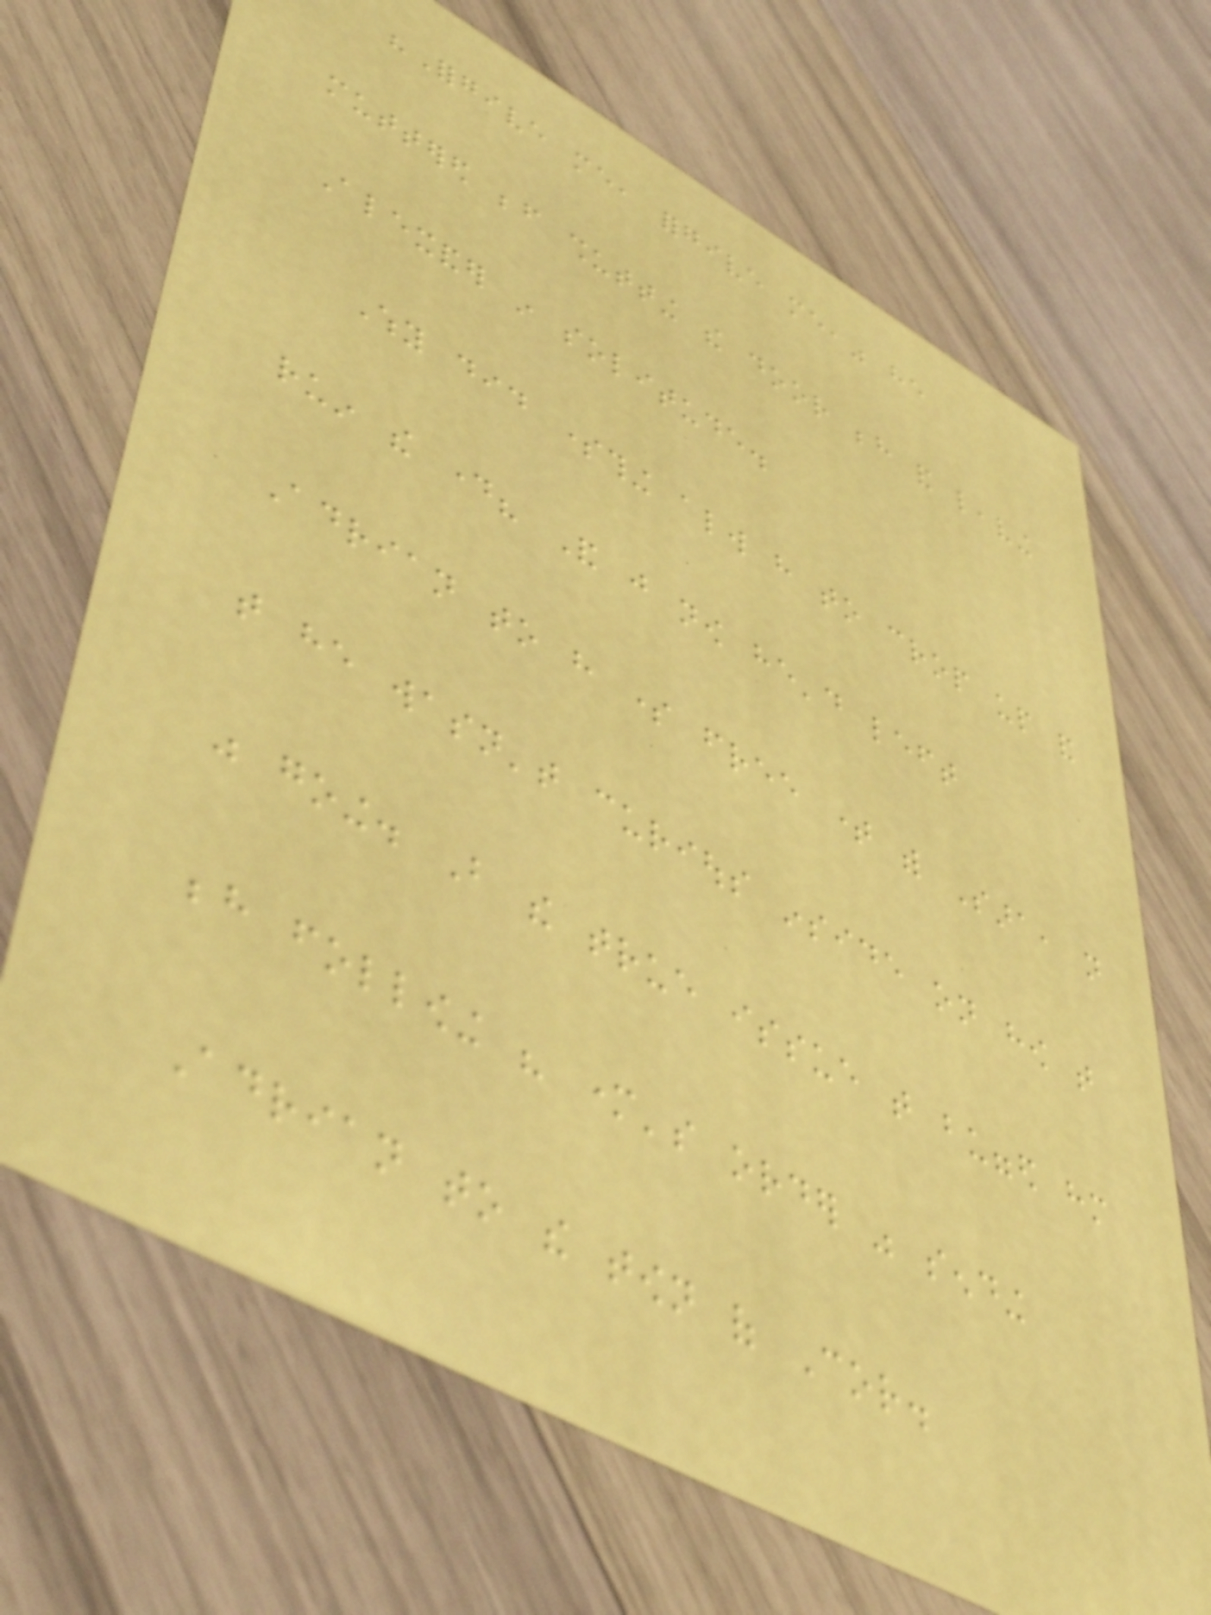"Forgive me, forgive me," he
muttered before shutting the door behind and leaving
Alexander in solitude.
Why did something always have to crop up and
ruin the day? And just now he'd left
Adrian to have some free time with Sara, not
that he wasn't curious inside on how that
was going. But the true issue that bugged him
behind following his mother's order was sending
Adrian to the town of Cor.
